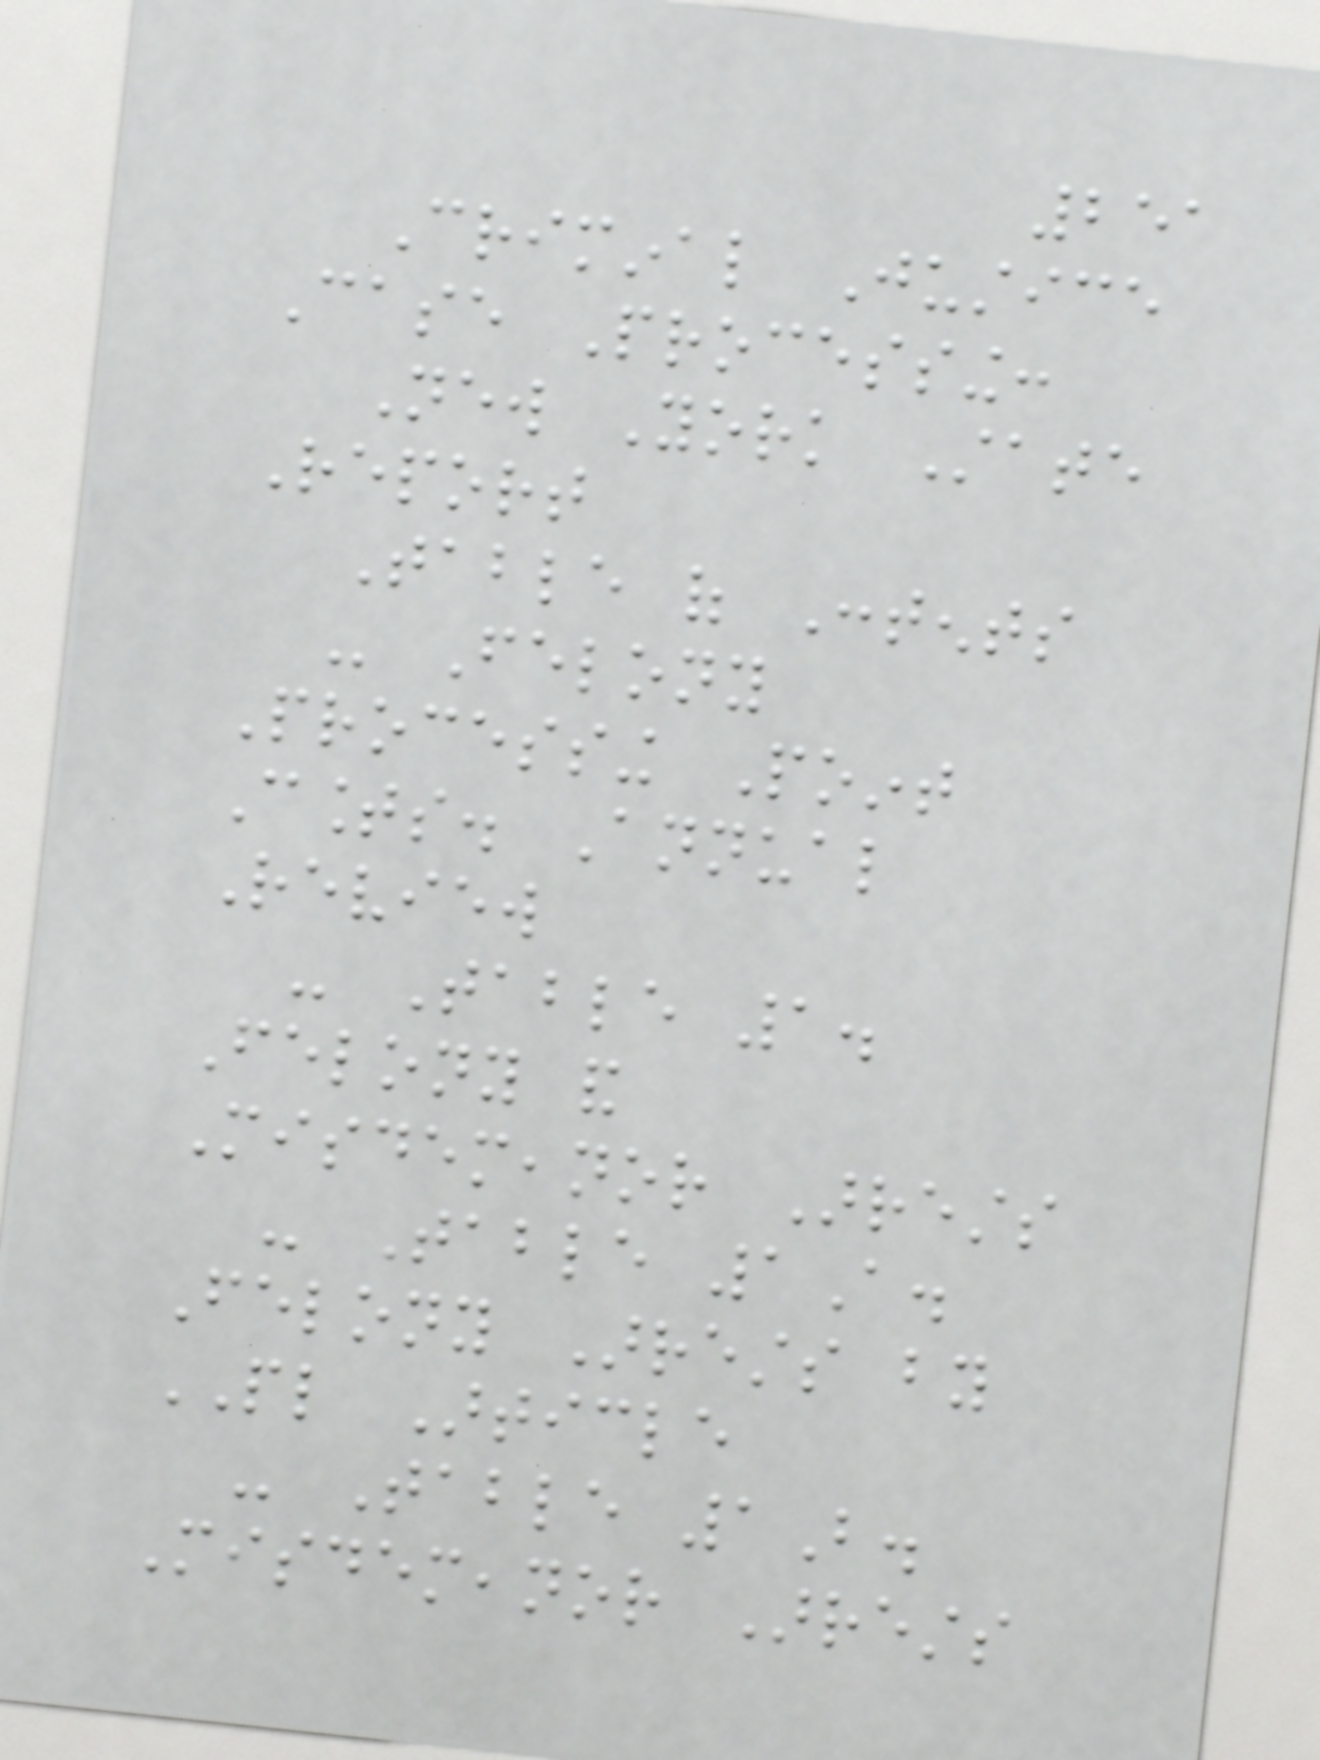251
Criminal Justice
Case Processing:
New York State
Report
Table of Contents
- Felony
Processing Point
Counts. Annual
Review
- Table 1.
Felony and
Misdemeanor Arrests
- Table 1A.
Felony Arrests by
PL Article
- Table 1B.
Misdemeanor Arrests
